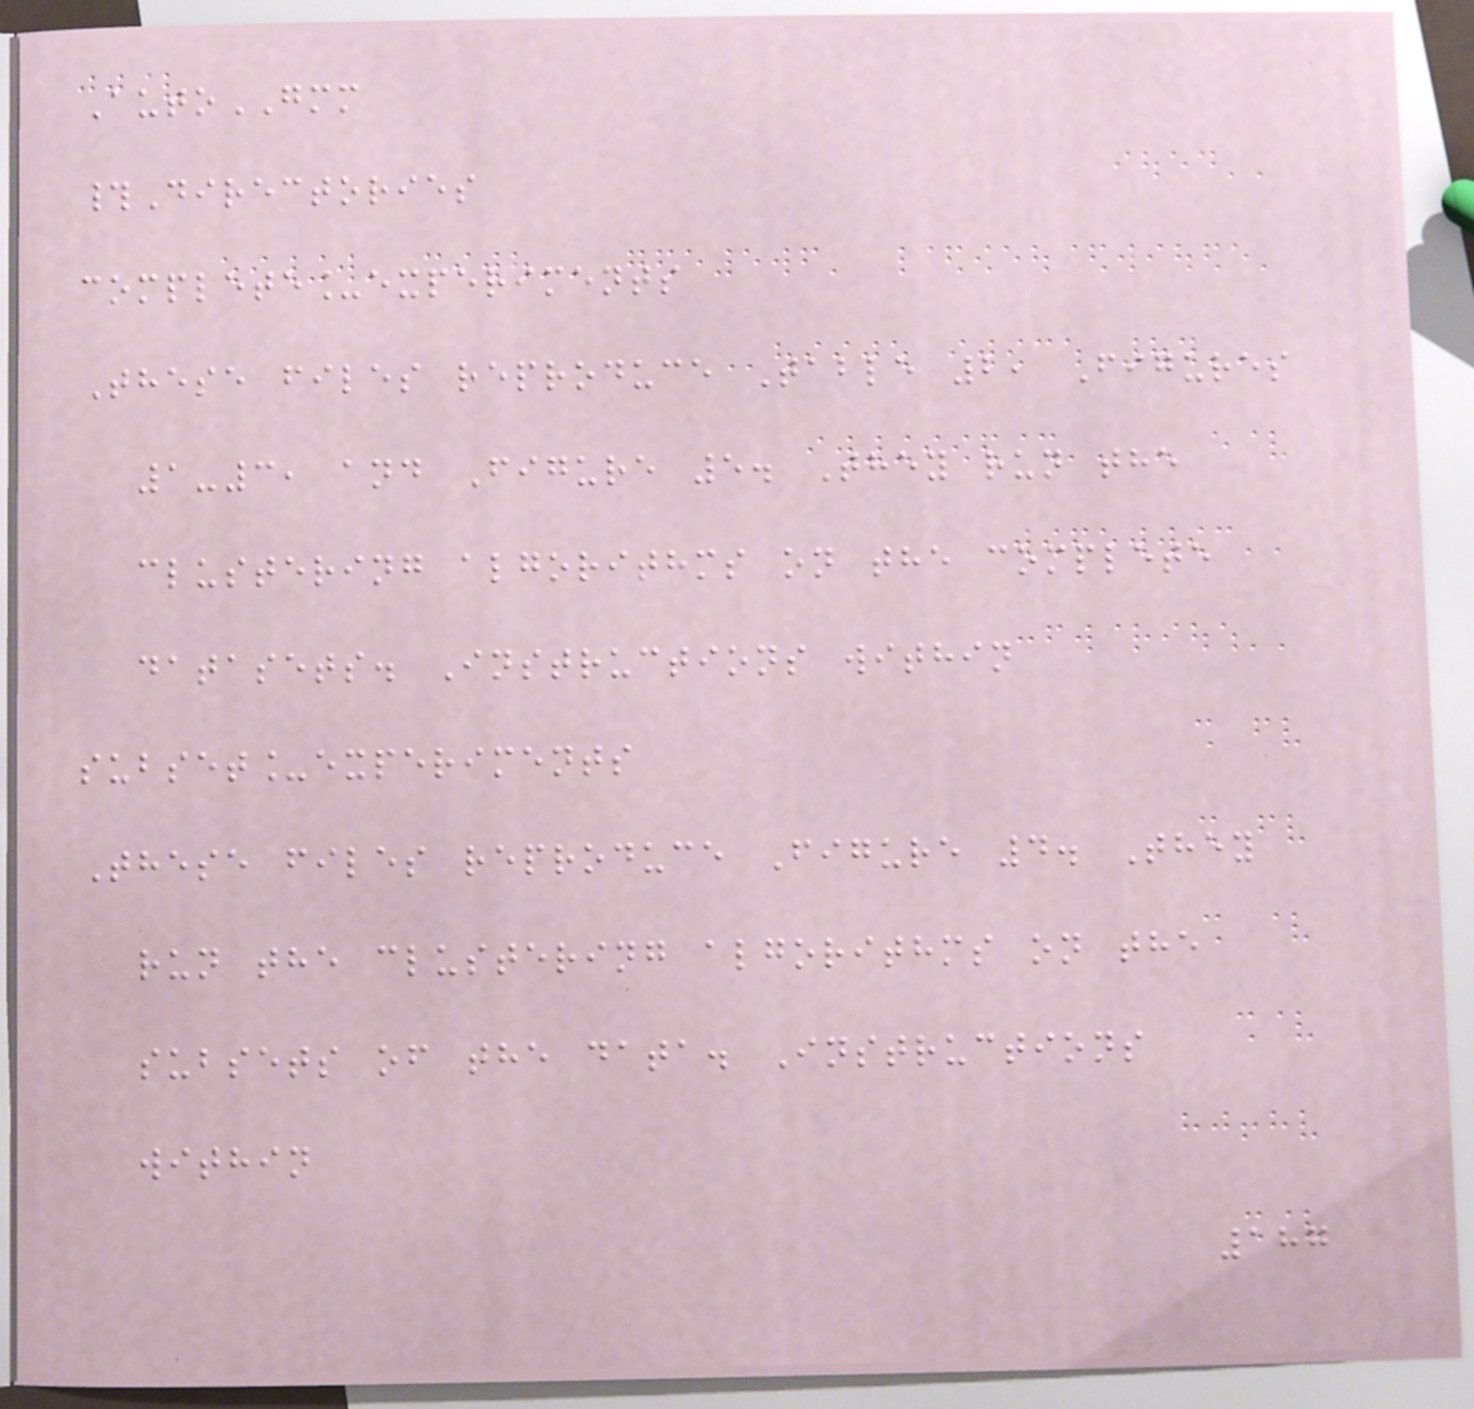AutoGMM
#Directories
complete_experiments
These files reproduce Table 2, Figures
1-3, and Figure 5. They run the
clustering algorithms on the complete
datasets. Instructions within
subset_experiments
These files reproduce Figure 4. They
run the clustering algorithms on the
subsets of the data. Instructions
within
187
